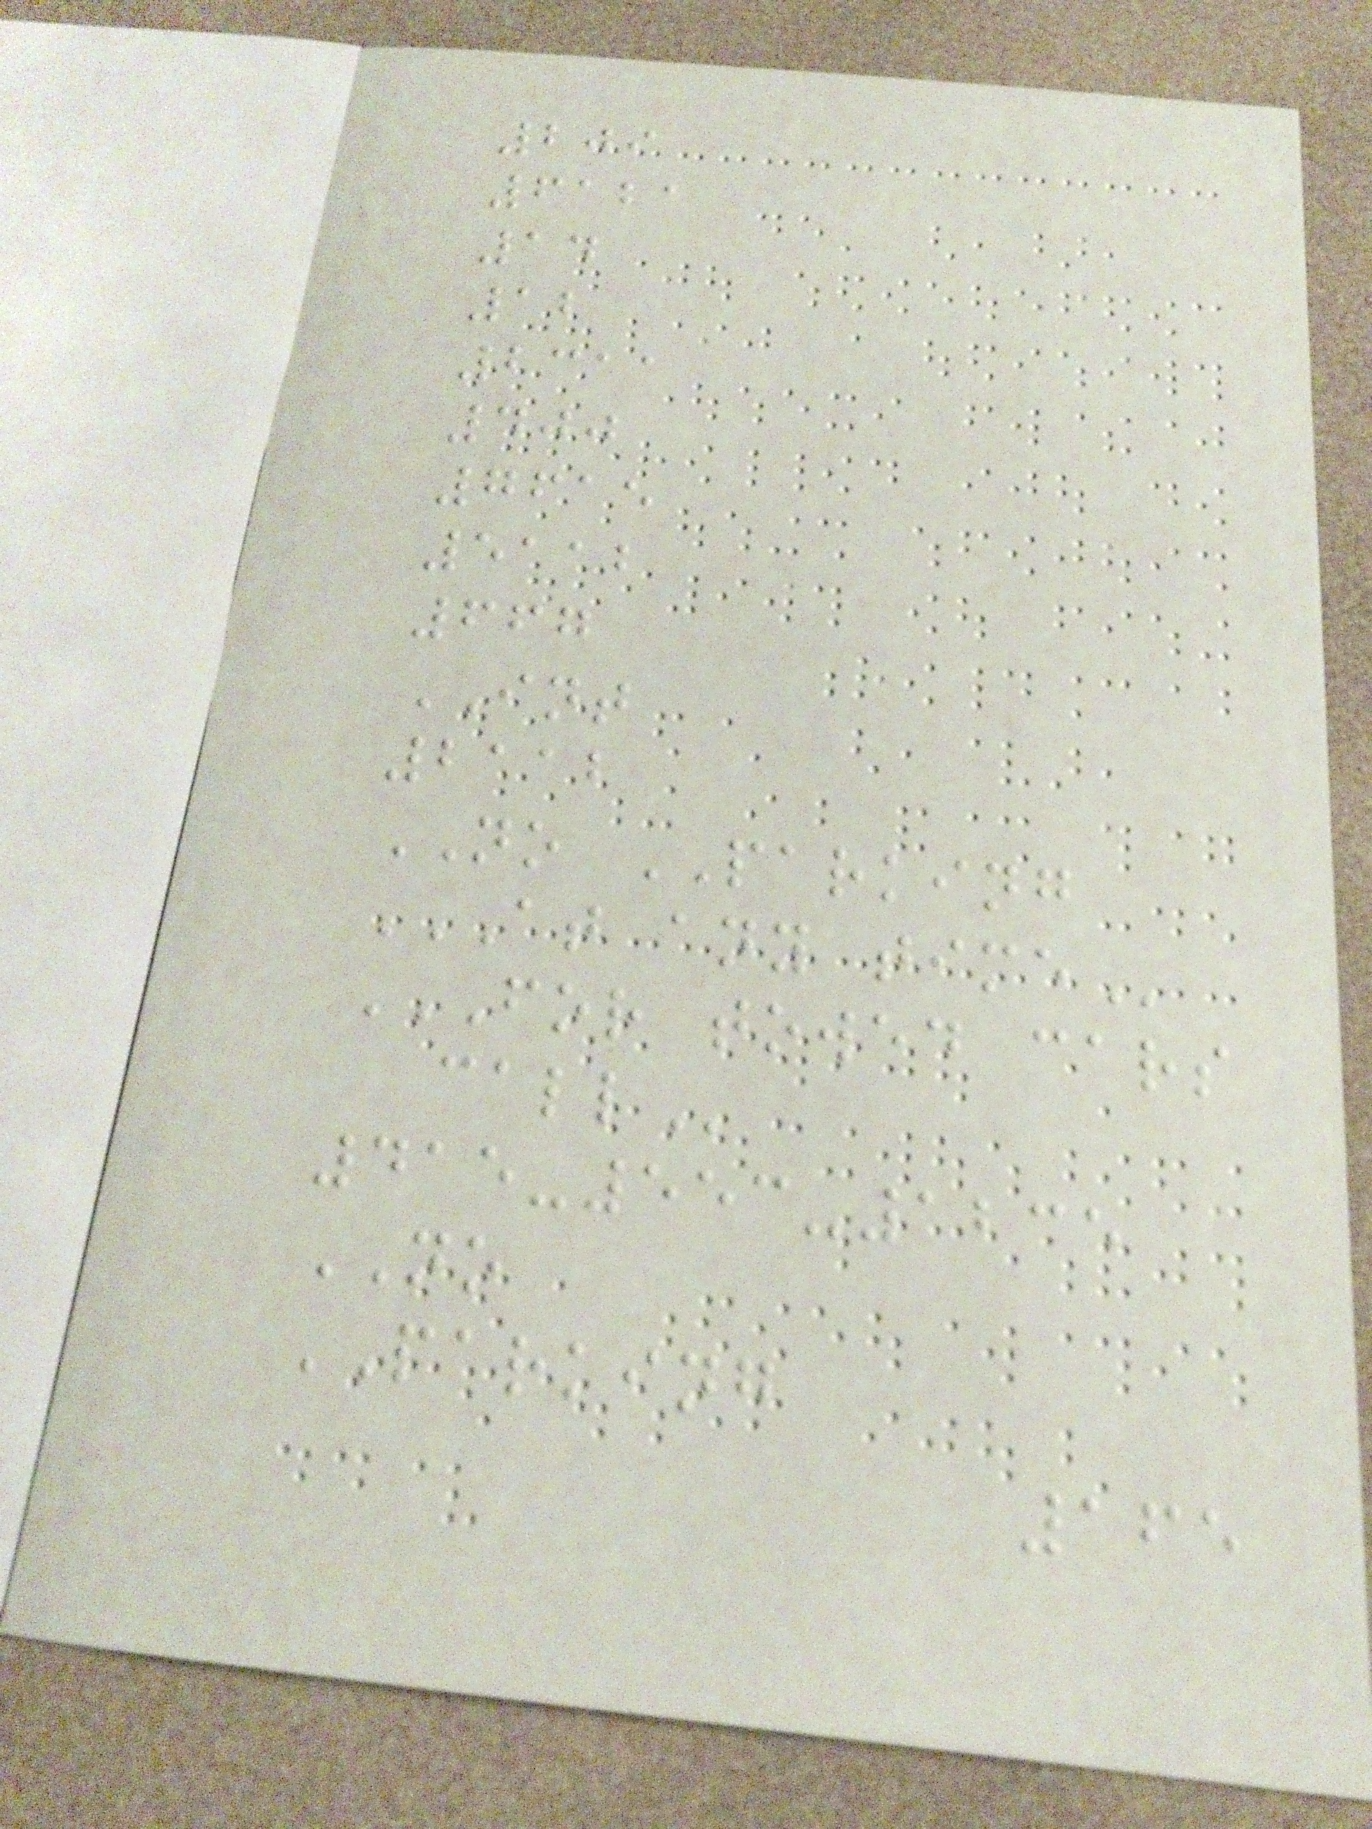209
6121
14
12
2311
400
7615
5112
667
INT
2112
NO PARKING
AT ANY TIME
FOR TOWED CARS
CALL
415-553-1235
NO
PARKING
165
